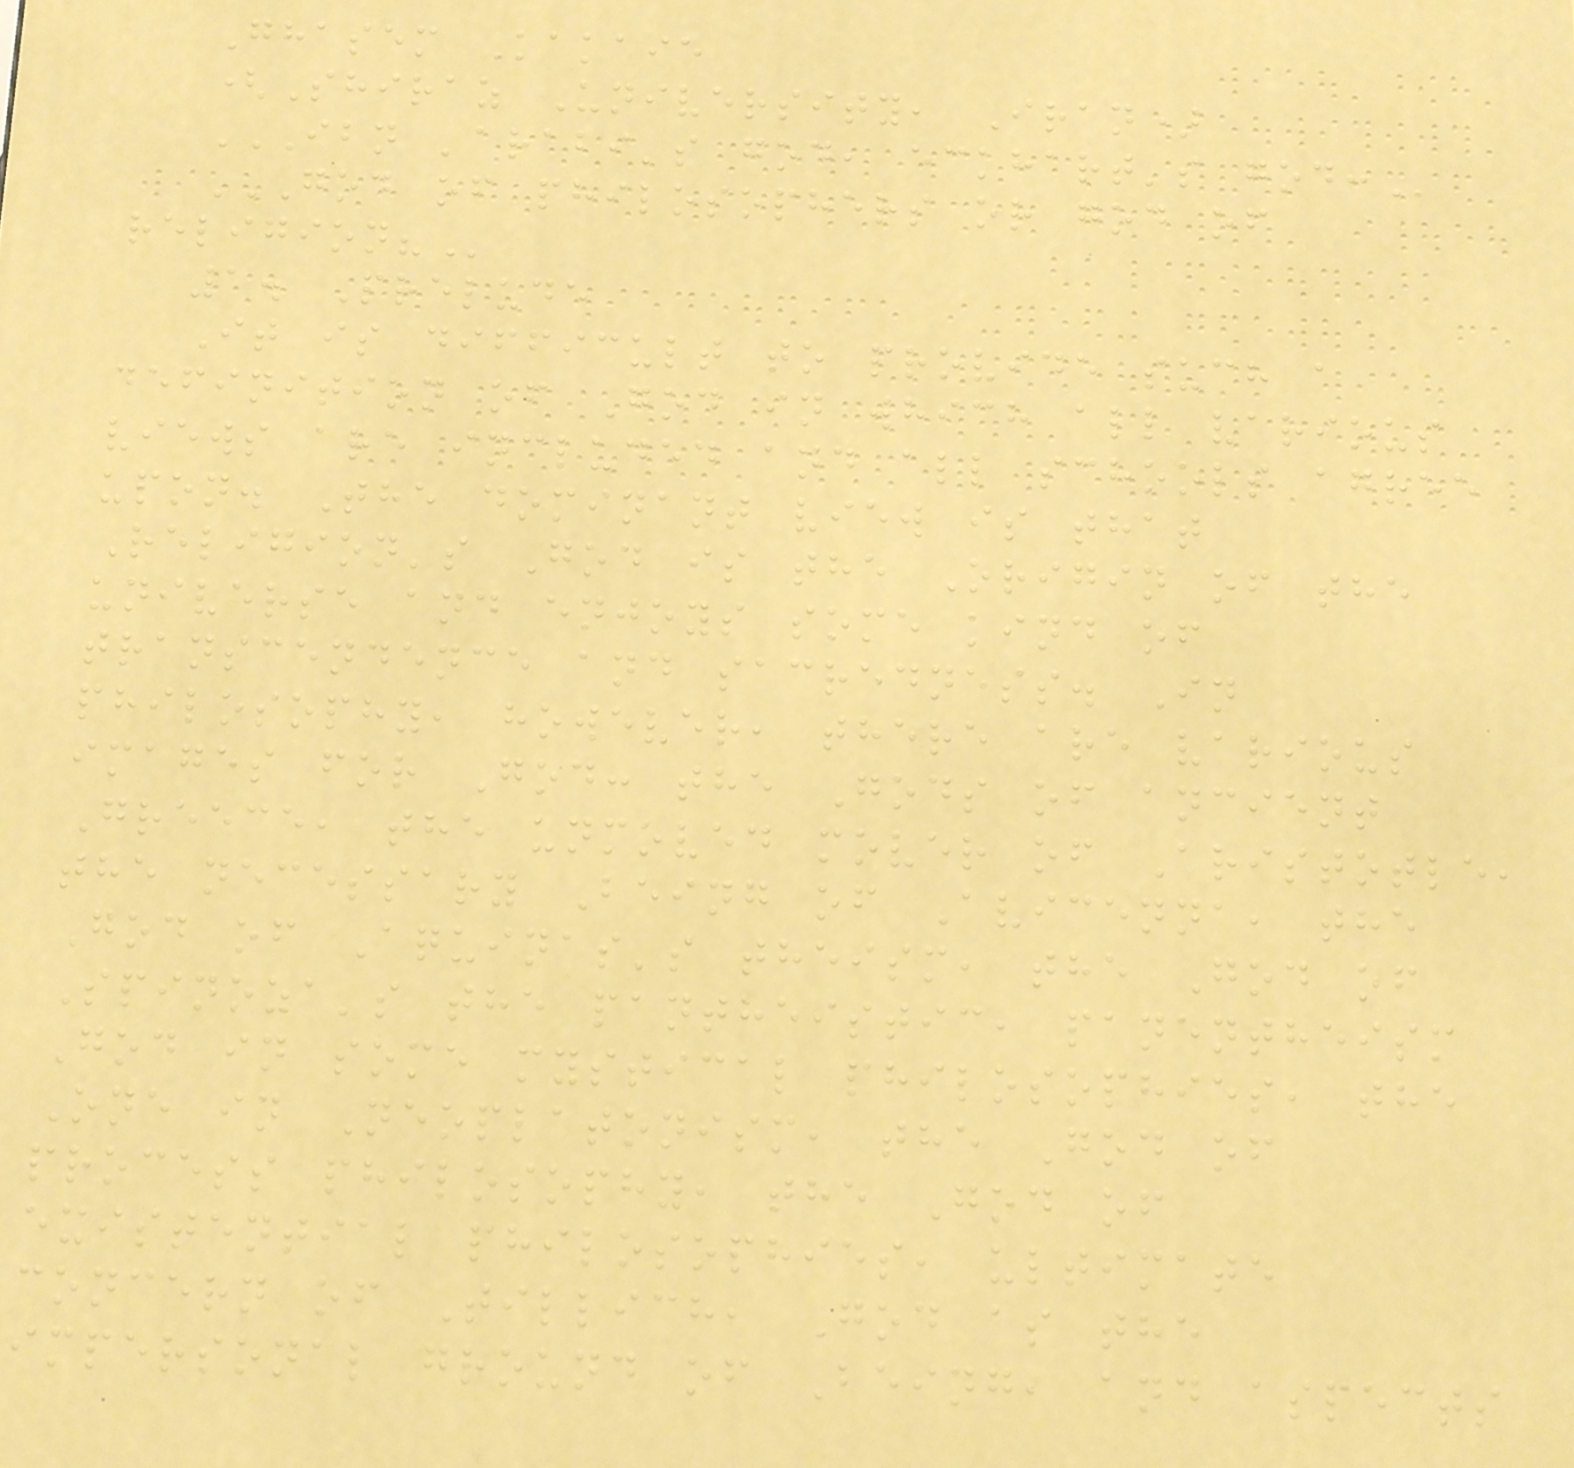Ghasem Kakaie
(Shiraz University, Iran)
IBN 'ARABI'S GOD, ECKHART'S GOD:
GOD OF PHILOSOPHERS OR GOD OF
RELIGION?
1. Prelude
It is difficult to provide such a
definition of God in which all various
views are included and all schools agree
upon. The dominant view is that
Religion's God is the Origin of the
universe and enjoys some kind of
transcendence and sacredness. In
philosophy, however, there are various
images for God: the Gods of ancient
Greece, the unmoved mover of Aristotle,
the necessary Being of Avicenna, the
God of Aquinas's theism, the God of
Spinoza's the pantheistic, panentheism
God in some mystical philosophies, the
One in Neoplatonism, the God of
process philosophy, the God of
existential philosophies, ultimate
concern of Tillich, God as the
impersonal ground of Being, and aspects
